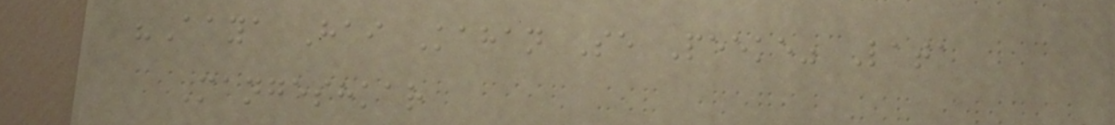"Aaya Hai Kahan Se Peeke" Lata
Mangeshkar
